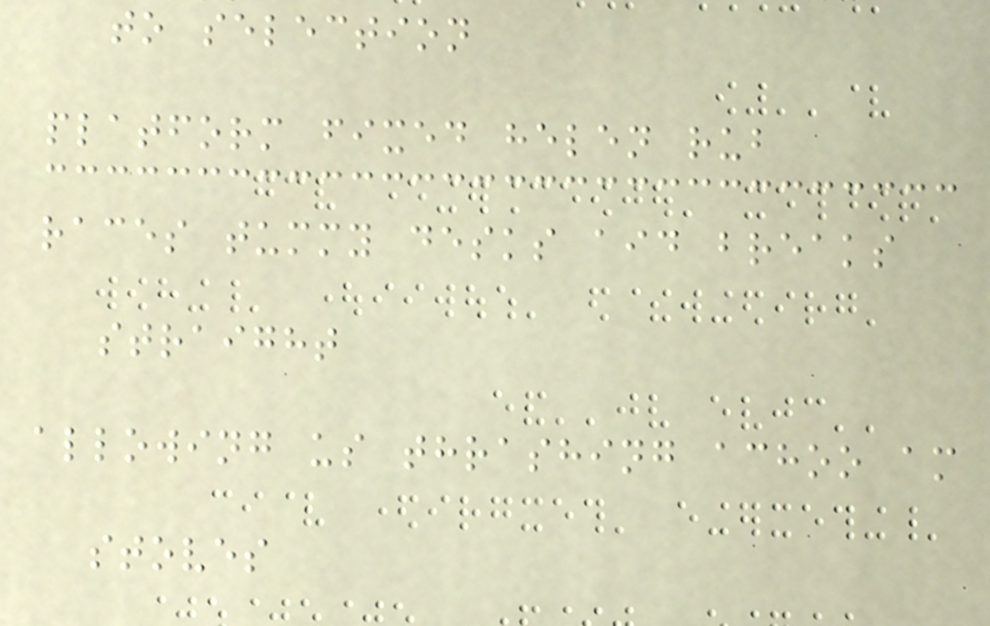to selection
platform fixed helen rub
races tummy desks aid breaks
straight
allowing us thrashing achoo am
stoves
